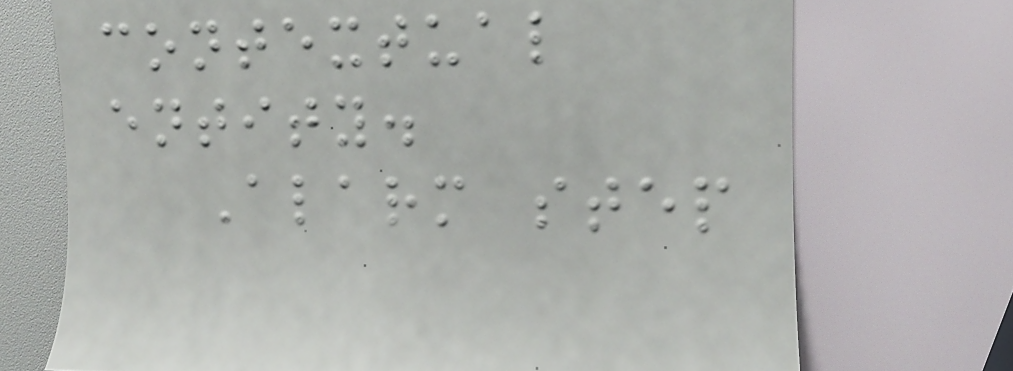contextual
entity.
Alarm step
